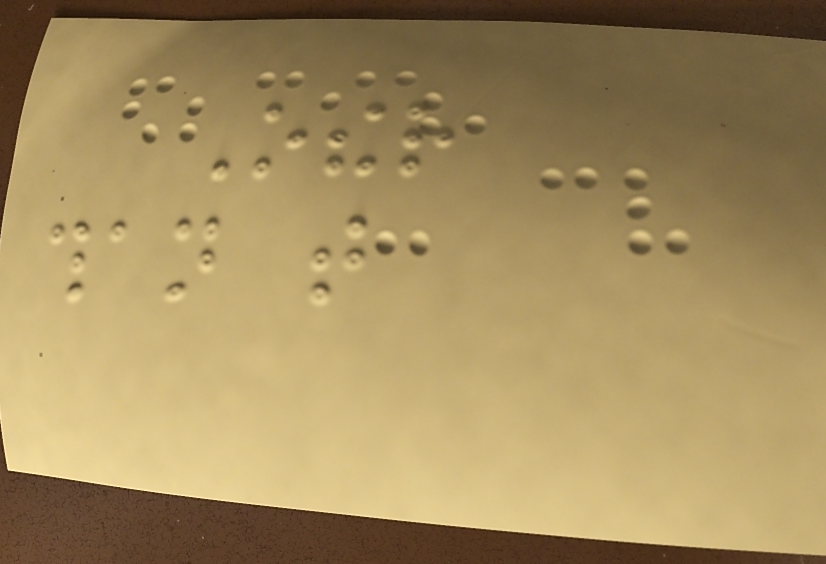Other
than that
